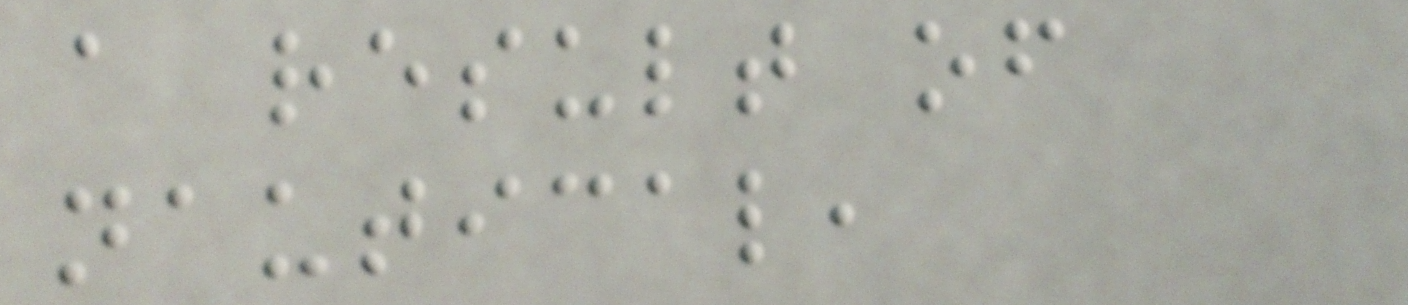a result of
nautical,
